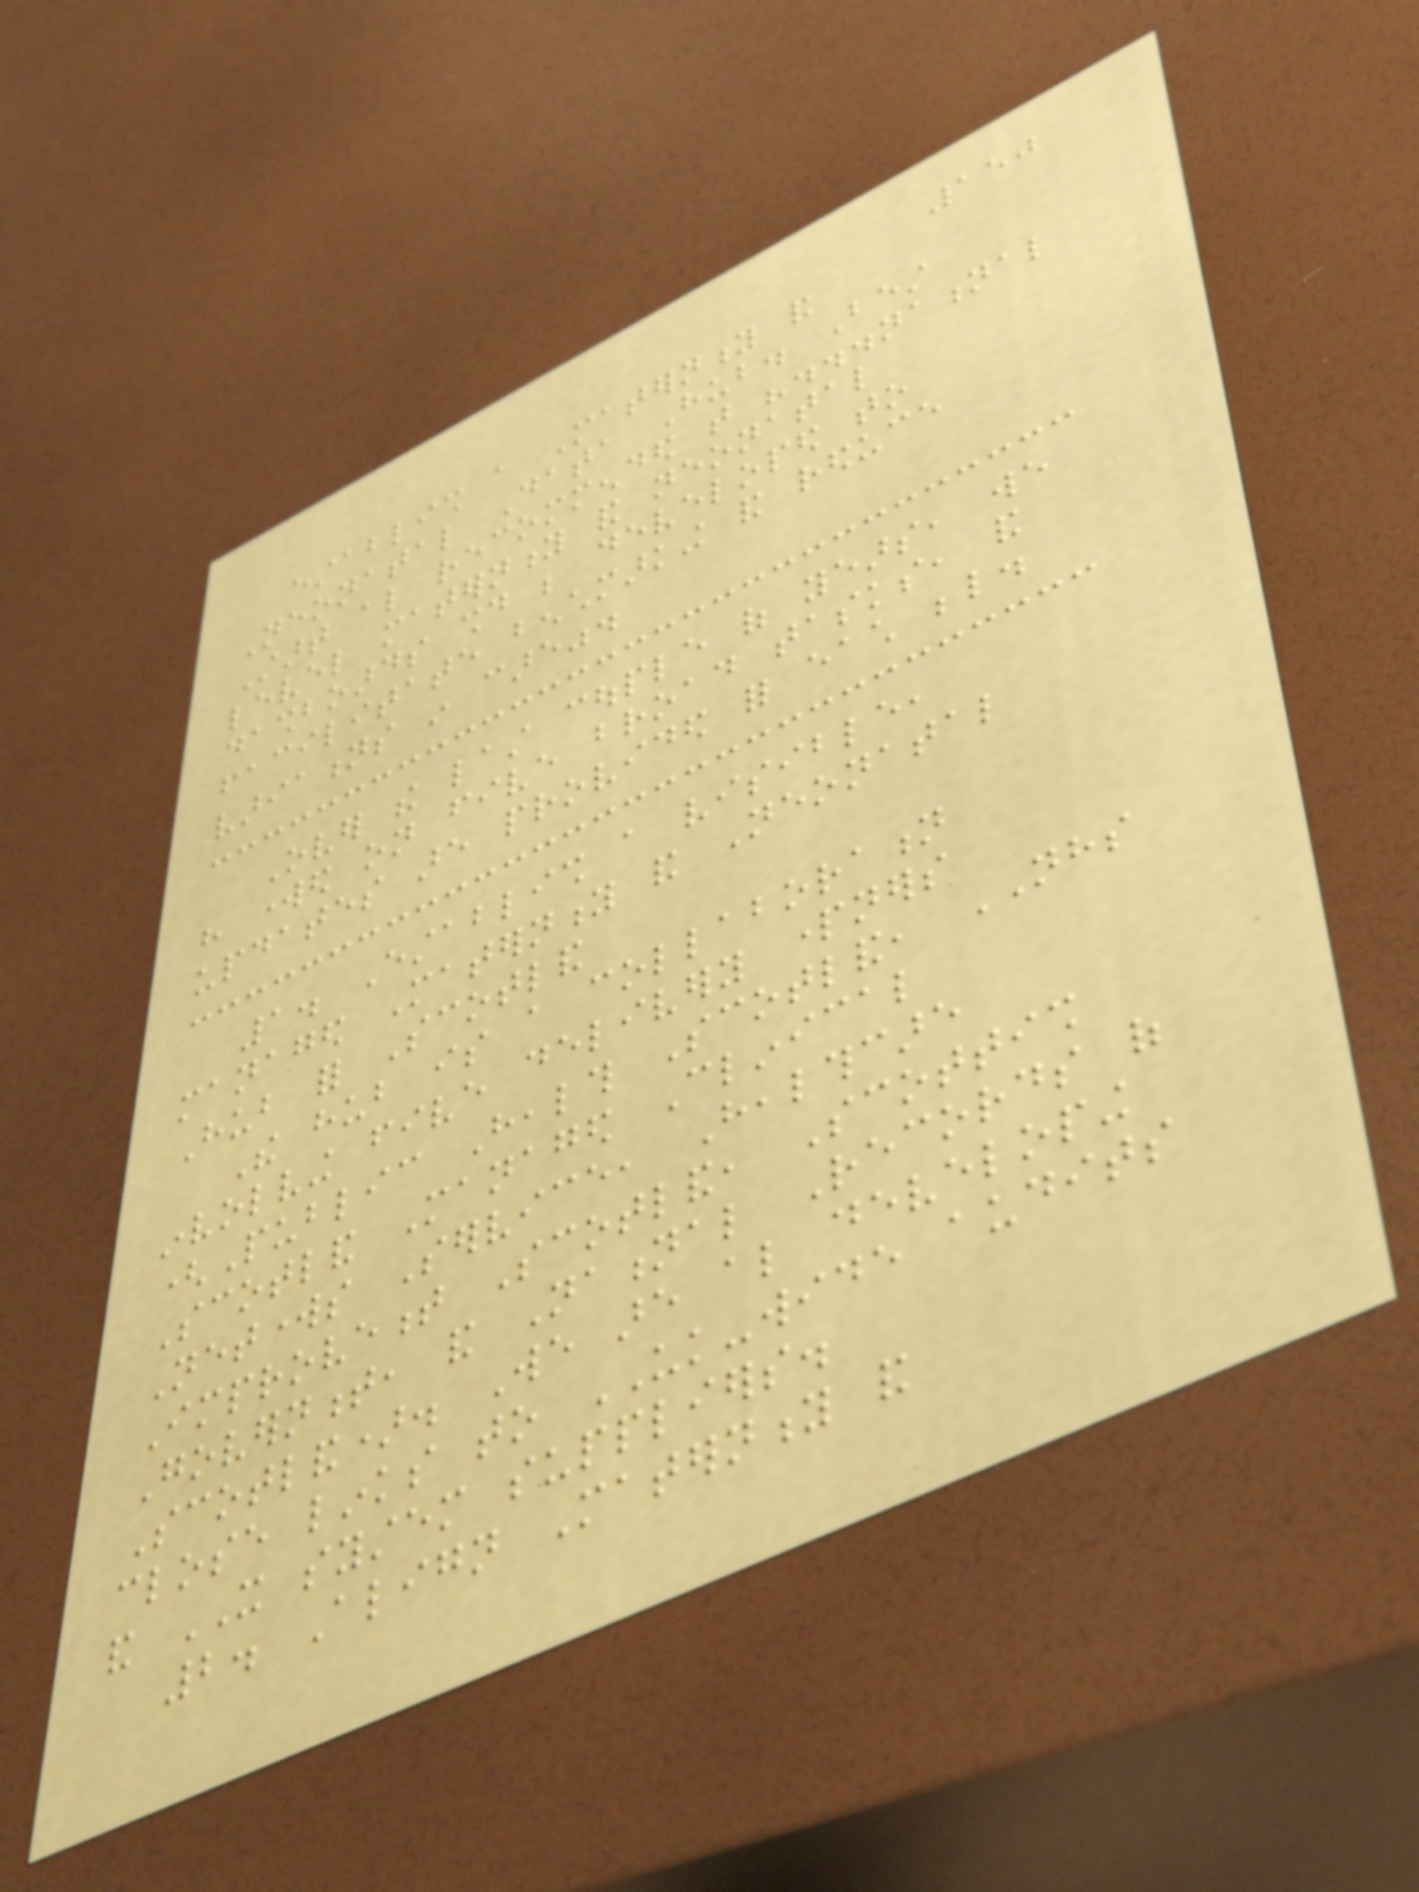150
establish a Maternity and
Neonatal Data Hub. Best
Start also recommended that "...national
level maternity and neonatal
dashboards should be developed to
facilitate benchmarking and reduce
variations in care".
Over the last couple of years, we
have worked on five broad tasks, and
updates are provided for each below.
1. Establish a visible,
managed Maternity and Neonatal
Hub for Scotland
The hub is a collaboration
involving five delivery partners
(Public Health Scotland, NHS
Scotland Managed Clinical
Networks Service, Healthcare
Improvement Scotland, Scottish
Government, and National Records of
Scotland). We are also developing
close links to UK-wide audits
and IT system suppliers.
2. Align Maternity and
